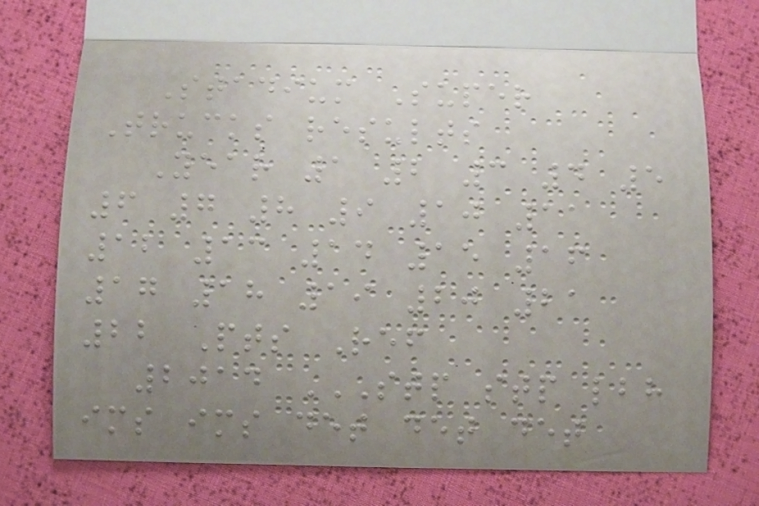Stadium Super
Trucks results
Year 1 2 3 4 5
6 7 8 9 10 11
12 13 14 15 16
17 18 19 20 21
22 Pts Ref
2014 STP STP LBH
IMS IMS DET DET DET
